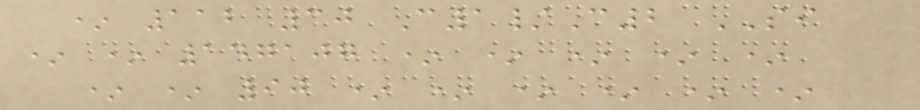* 112 30 C1/C2 SI
* * 147107 * * * * *
* * 90 * * * * * *
